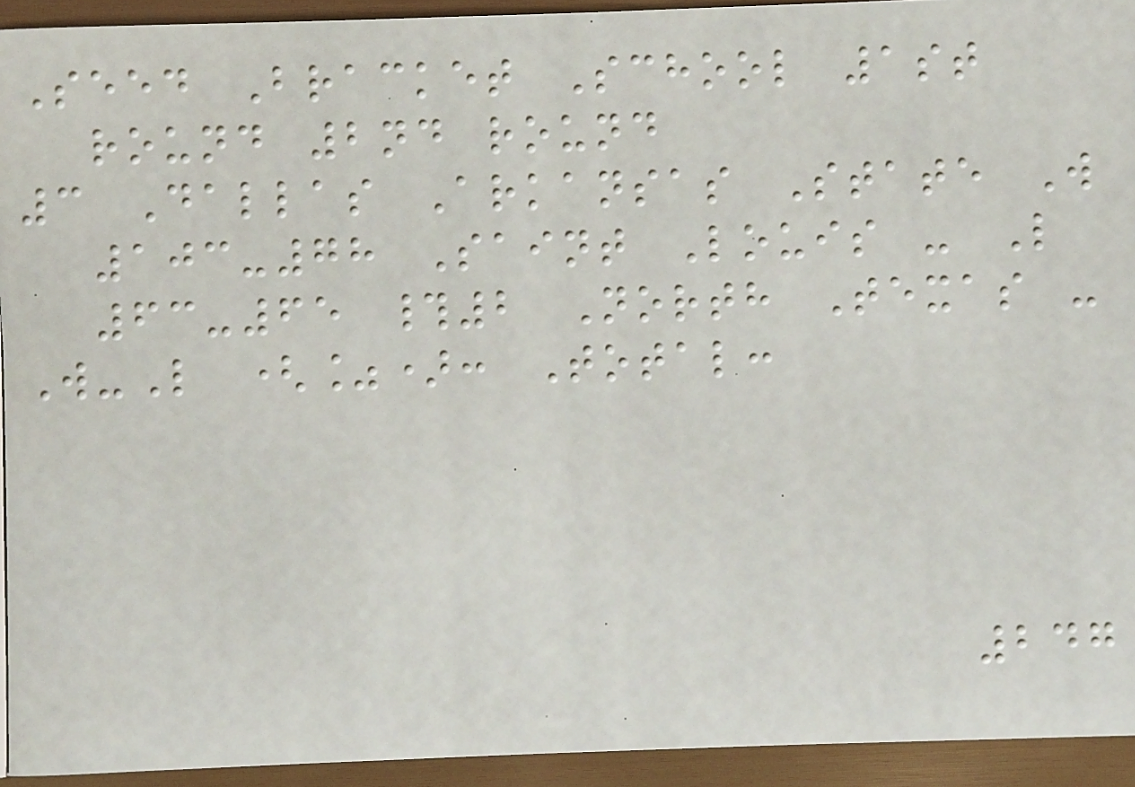Seed Bracket School 1st
round 2nd round
3 Dallas Arkansas State W
103-78 Saint Louis - L
63-65 #2 North Texas -
W-L (%): Total:
247
